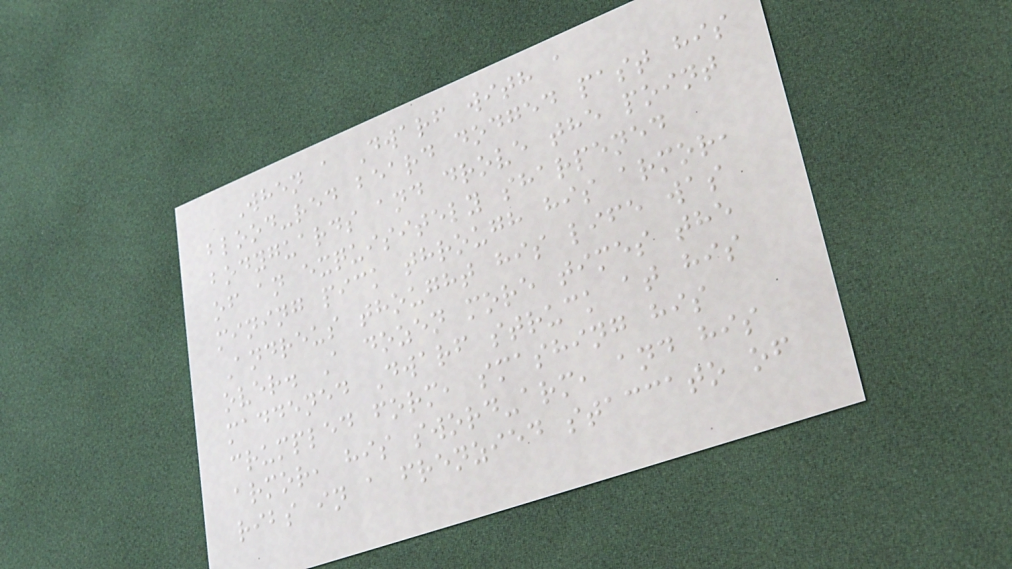When a Dwarf with a
blood-red beard dodged past his
bodyguards and drove the point
of an exquisitely sharpened
mining pick through his armor,
Andreus thought his life was
over. A dozen more times the
maddened Dwarf struck at his
crumpled form, smashing his
armor, his sword-arm, and his
ribs in a frenzied staccato of
